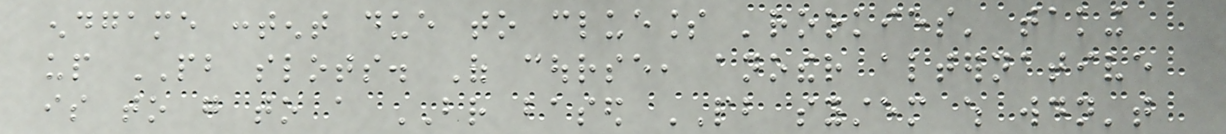endgame content due to clueless 'rookies' taking
up PB slots. Of course, another alternative
is to go to a BR based PB system which wouldn't
